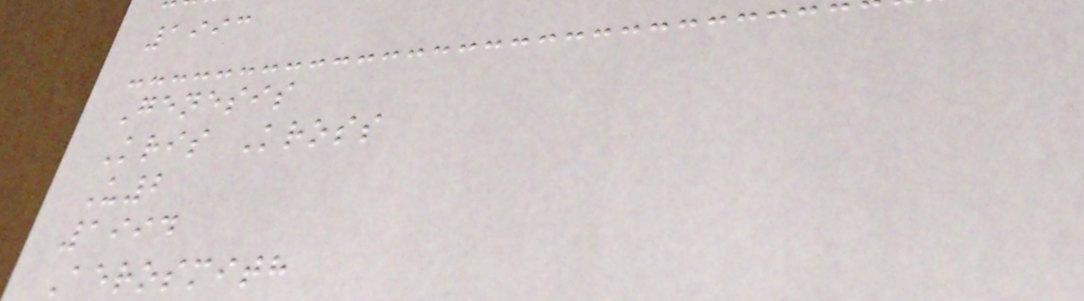1993
Genesis
Kris Kross
U2
1994
Aerosmith
